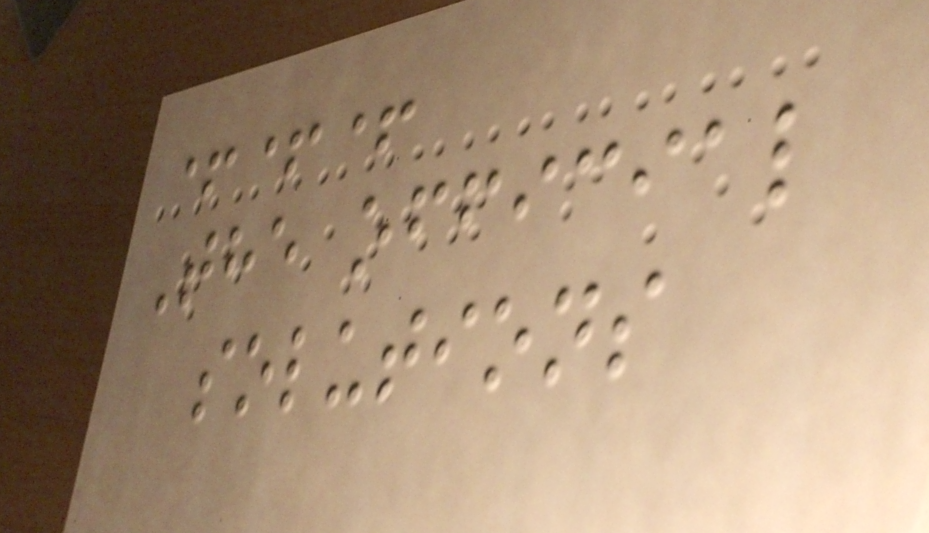+++
The official
solutions
